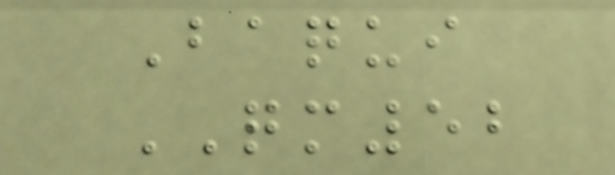Baqui
QM52
